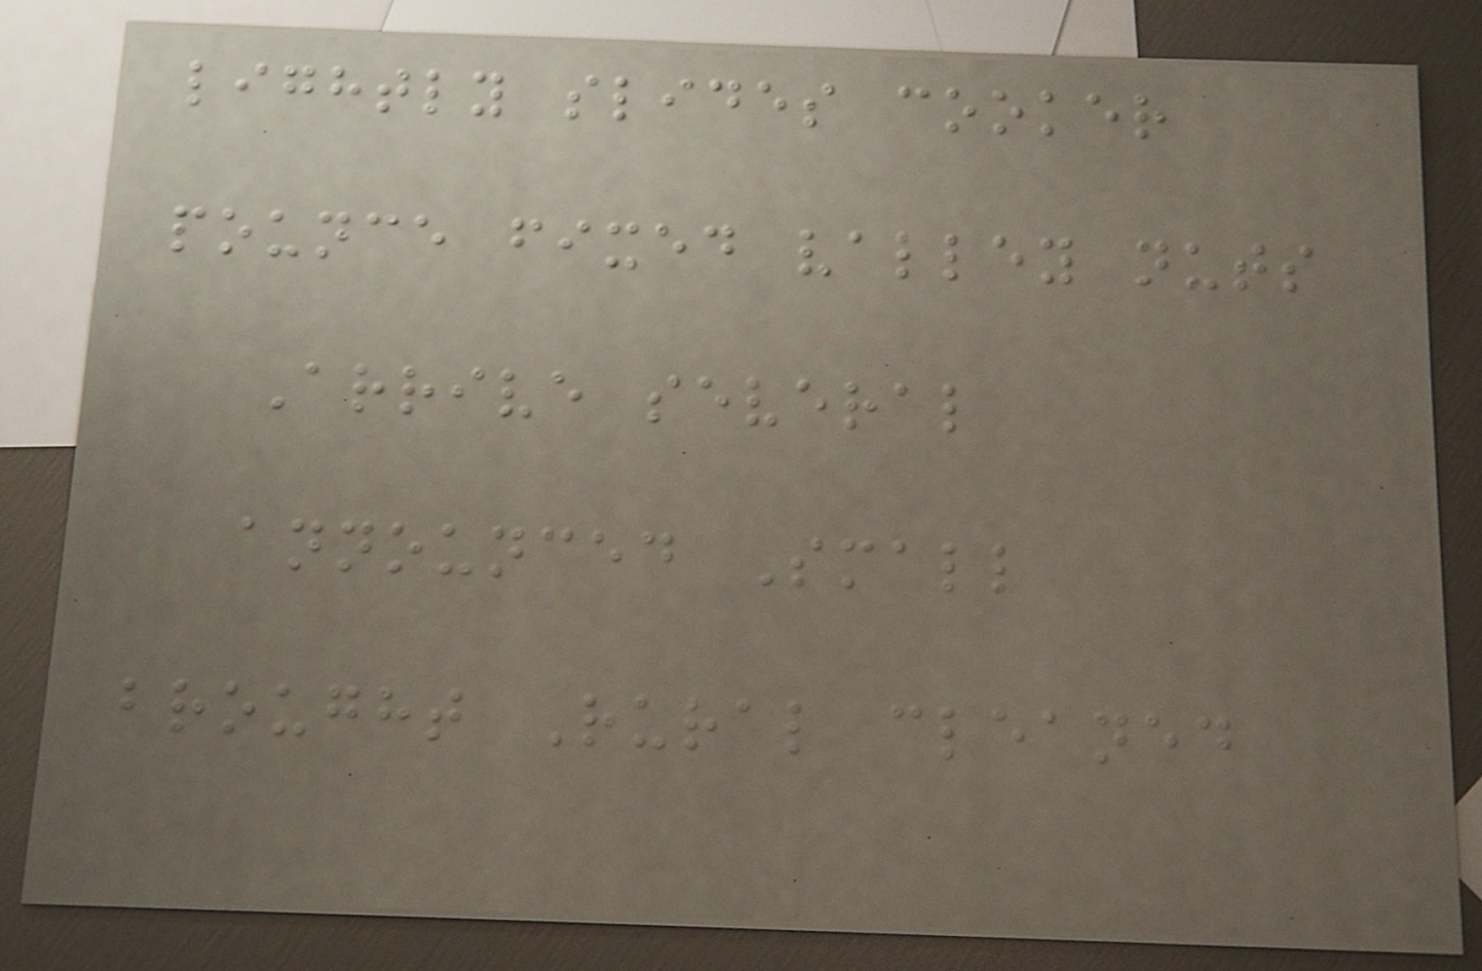lightly slides cooker
pounce fixed valley nuts
Arrive several
announced Small
brought Rural cleaned
